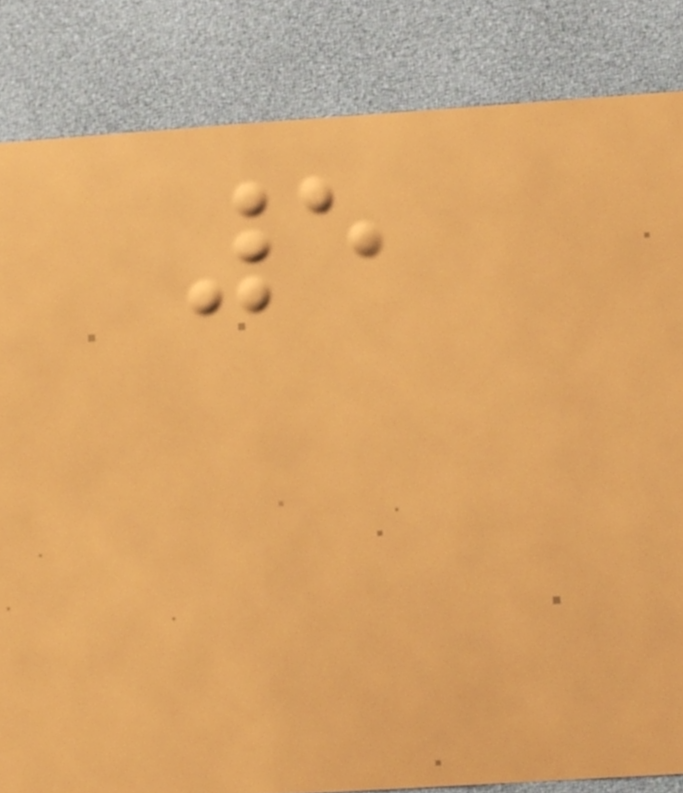5
